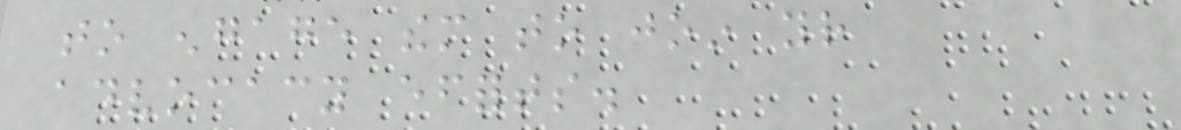to engage them to join your
advocacy efforts.
